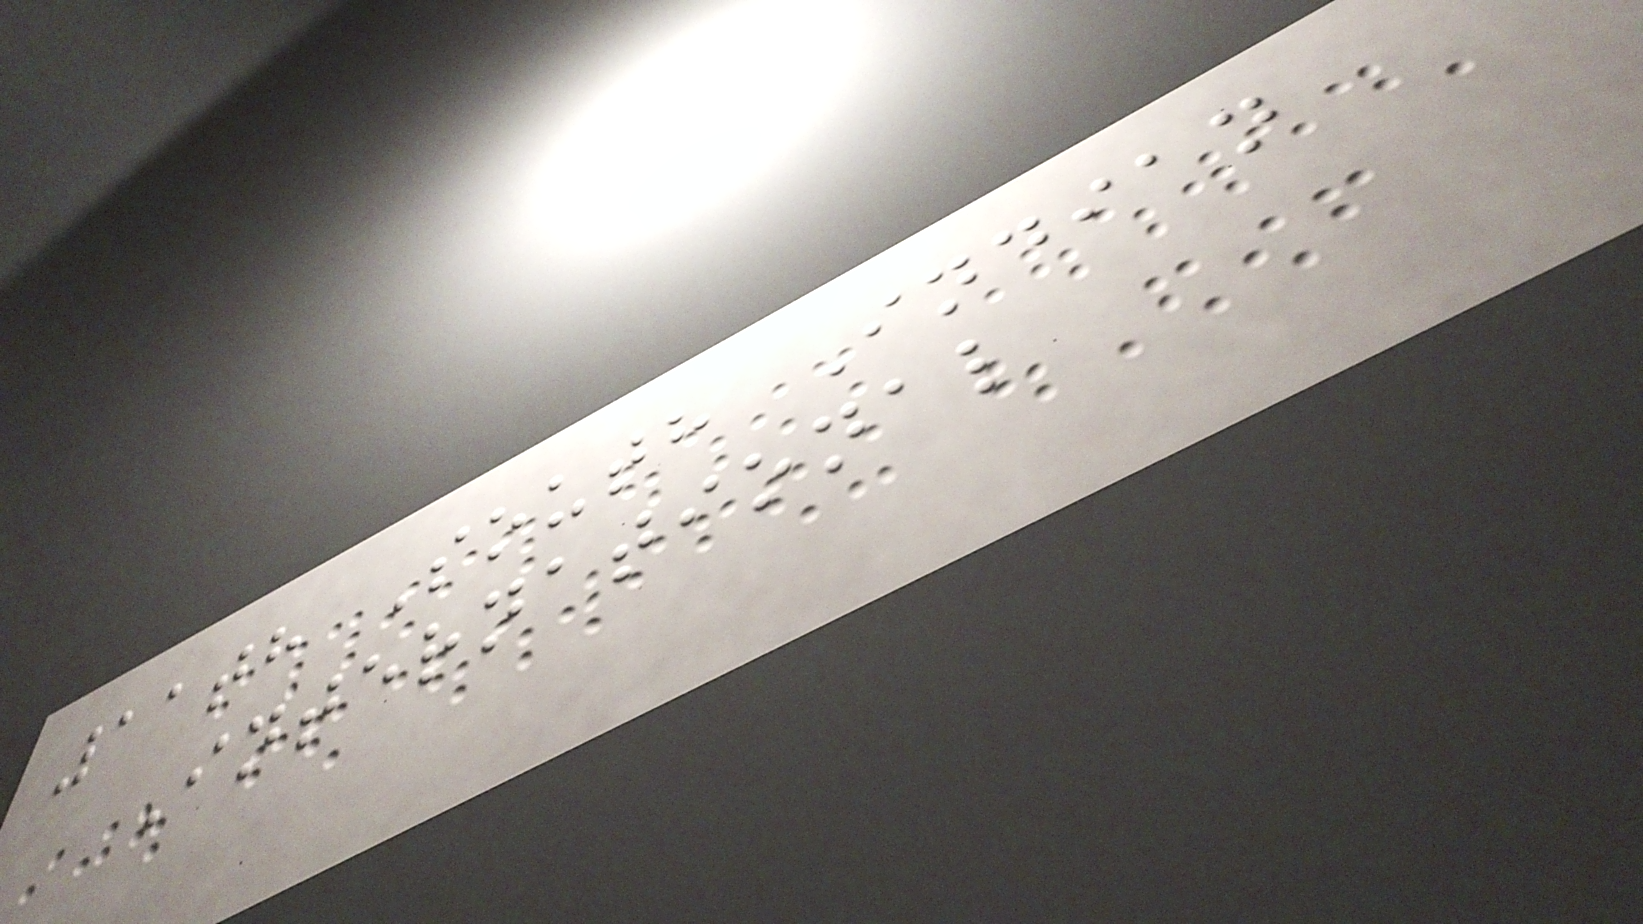11th South Indian
International
